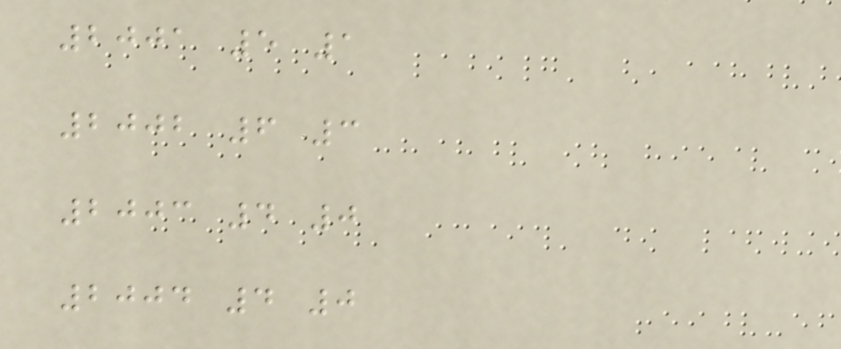2001 5 1
2002 6 3
2003 4 0
2004 4 0
